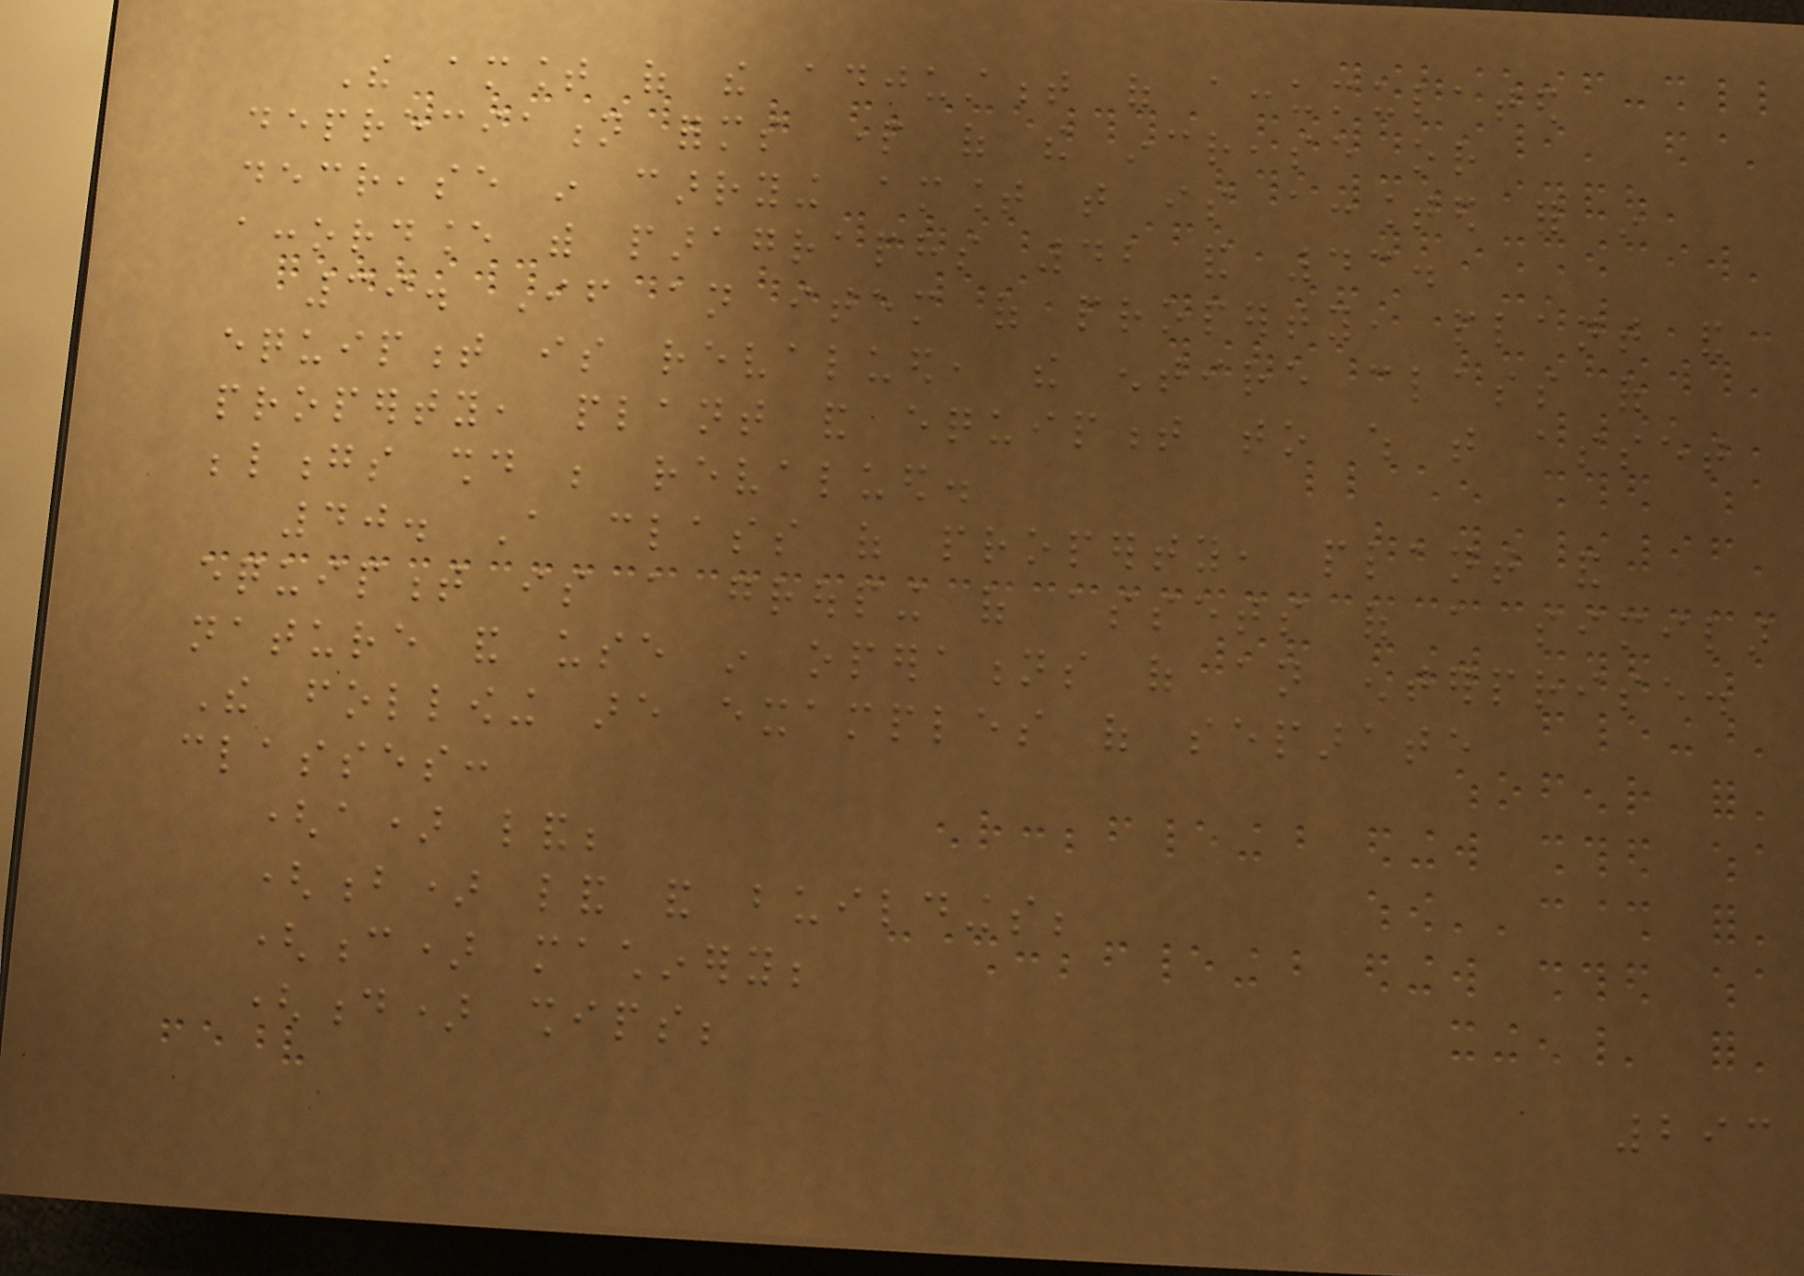The amount of the adjustment of accumulated
depreciation forms part of the increase or
decrease in carrying amount that is accounted for in
accordance with paragraphs 42 and 43.
39. If an item of property, plant and
equipment is revalued, the entire class of
property, plant and equipment to which that asset
belongs should be revalued.
40. A class of property, plant and
equipment is a grouping of assets of a similar
nature and use in operations of an enterprise.
The following are examples of separate
classes:
(a) land;
(b) land and buildings;
(c) machinery;
(d) ships;
293
